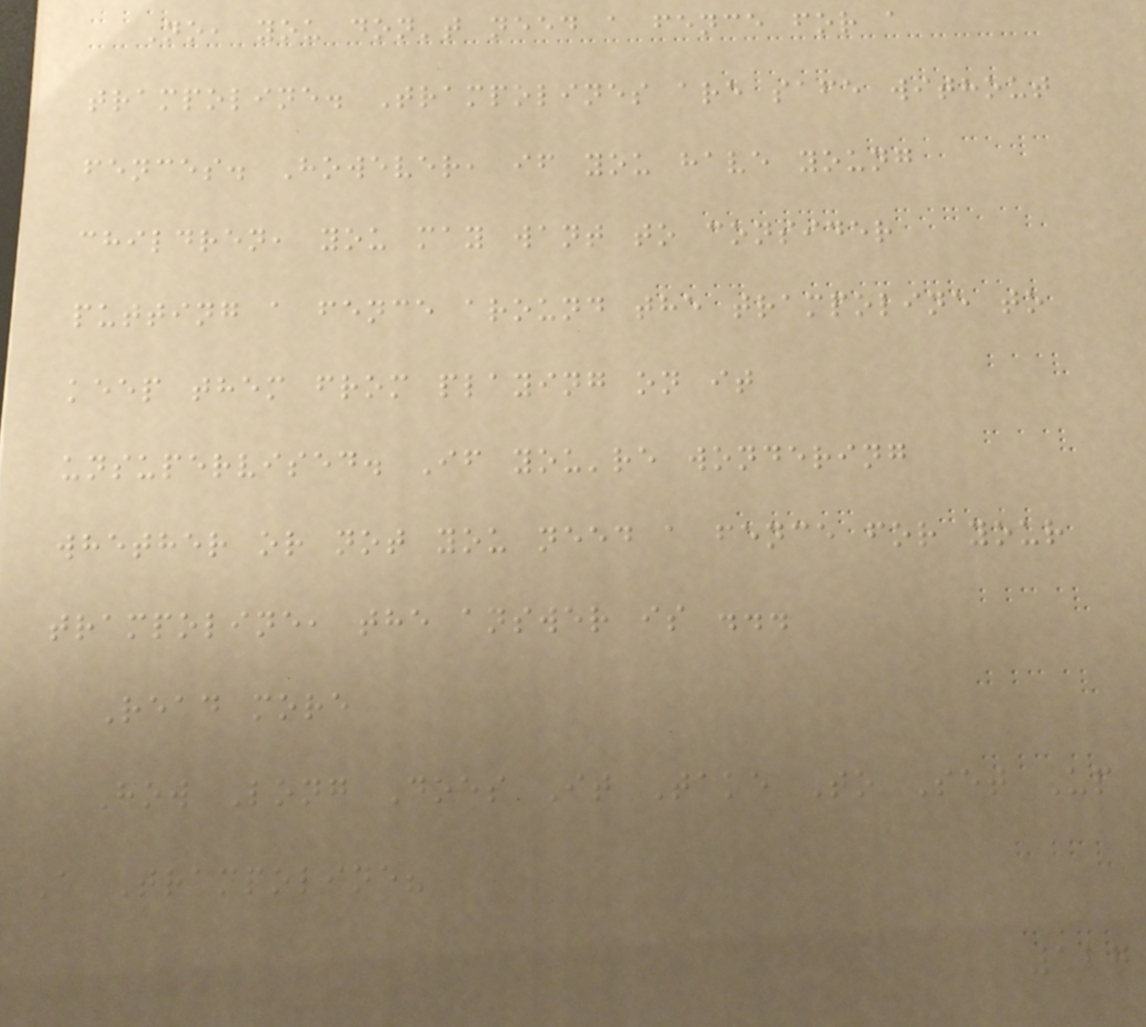No, you don't need a fence for a
trampoline. Trampolines are safe without
fences. However, if you have young
children, you may want to consider
putting a fence around the trampoline to
keep them from playing on it
unsupervised. If you're wondering
whether or not you need a fence for your
trampoline, the answer is ...
Read more
How Long Does It Take To Set Up
A Trampoline?
127
